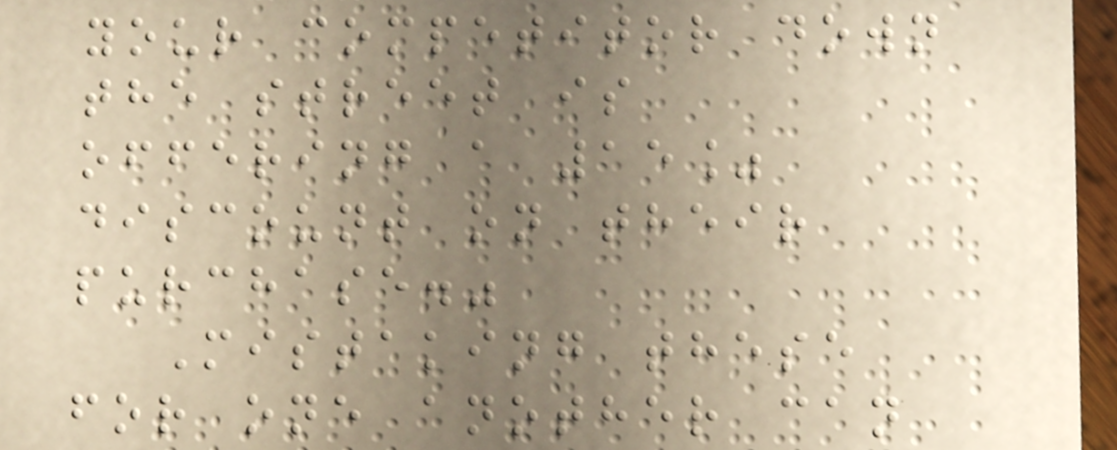your competitor down
the street is
offering a 15%
discount on their
purchase."
Mistaking these
for one another can
